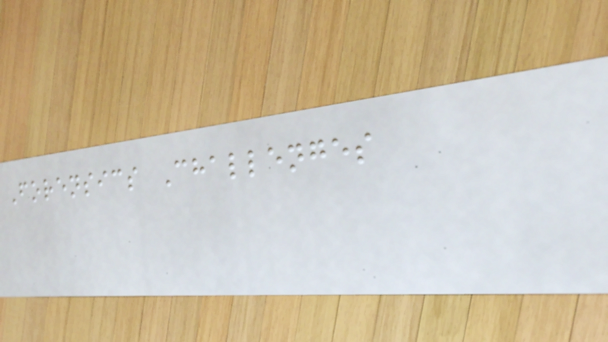Forensics Challenges
